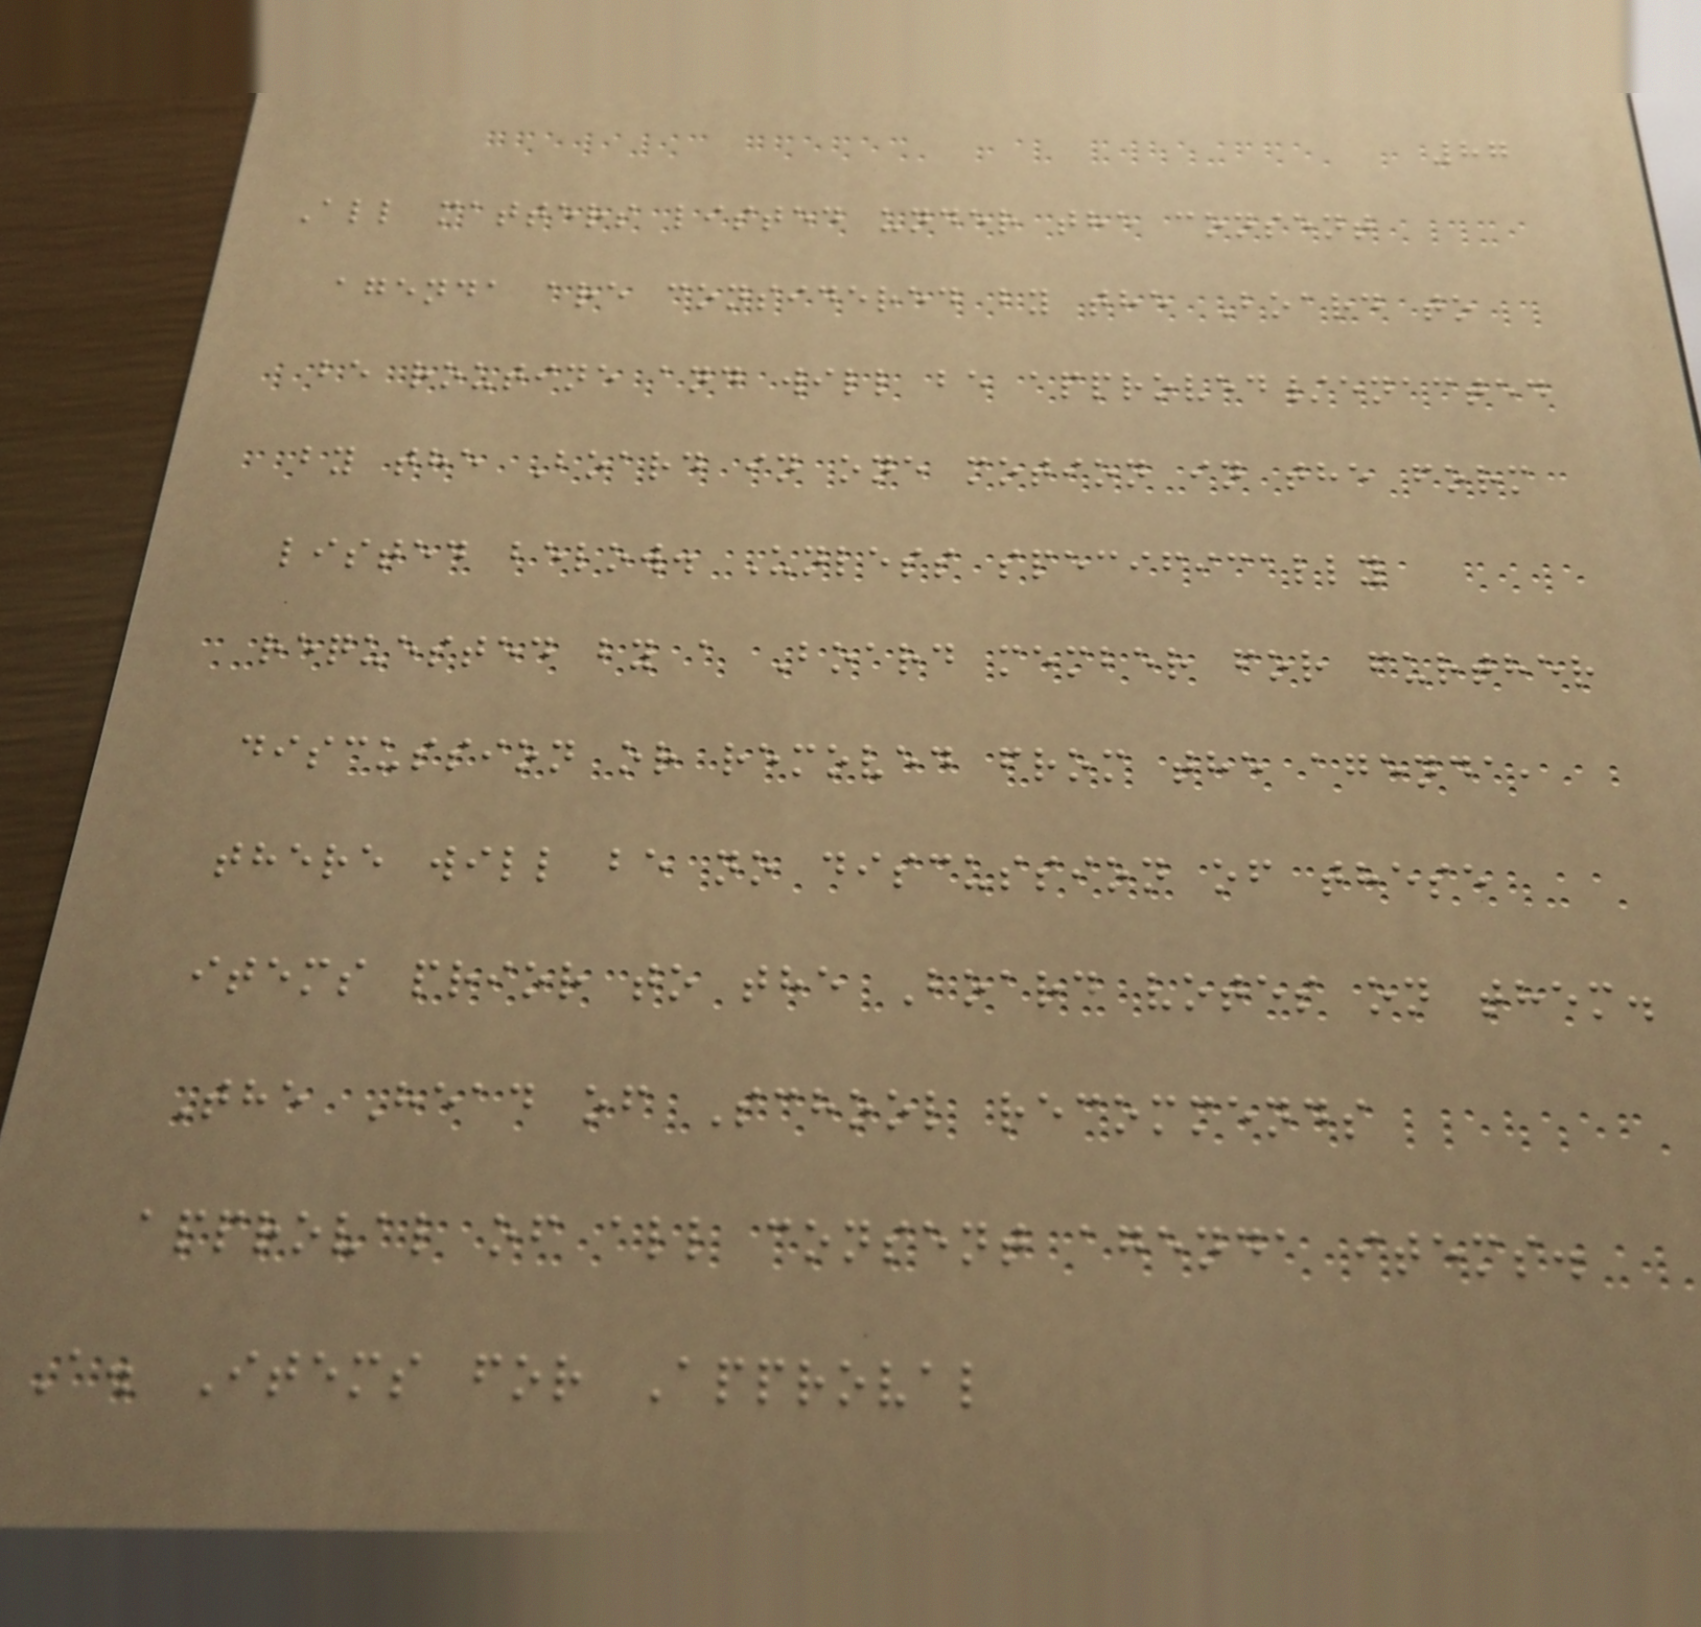87
All matters listed under the consent
agenda are considered by the Board to
be routine and will be approved/enacted
by the Board in one motion in the form
listed below. Unless specifically
requested by a Board member for further
discussion or removed from the agenda,
there will be no discussion of these
items prior to the Board votes on them.
The Head of School recommends
approval of all consent agenda items.
A. Items for Approval
